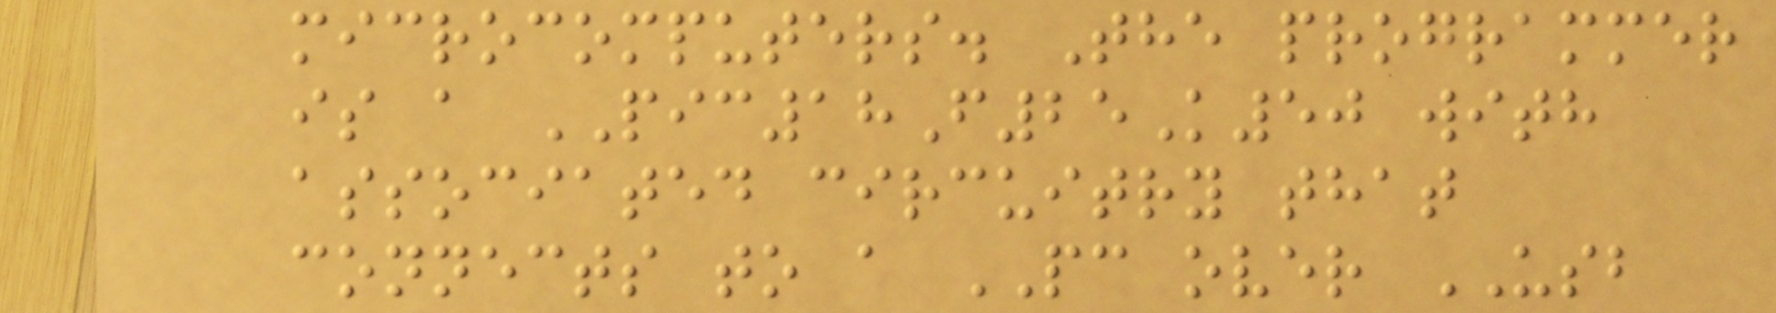microcomputers. The programmer
is a PIC18F25K50 with
associated circuitry that
connects to a PC over USB
